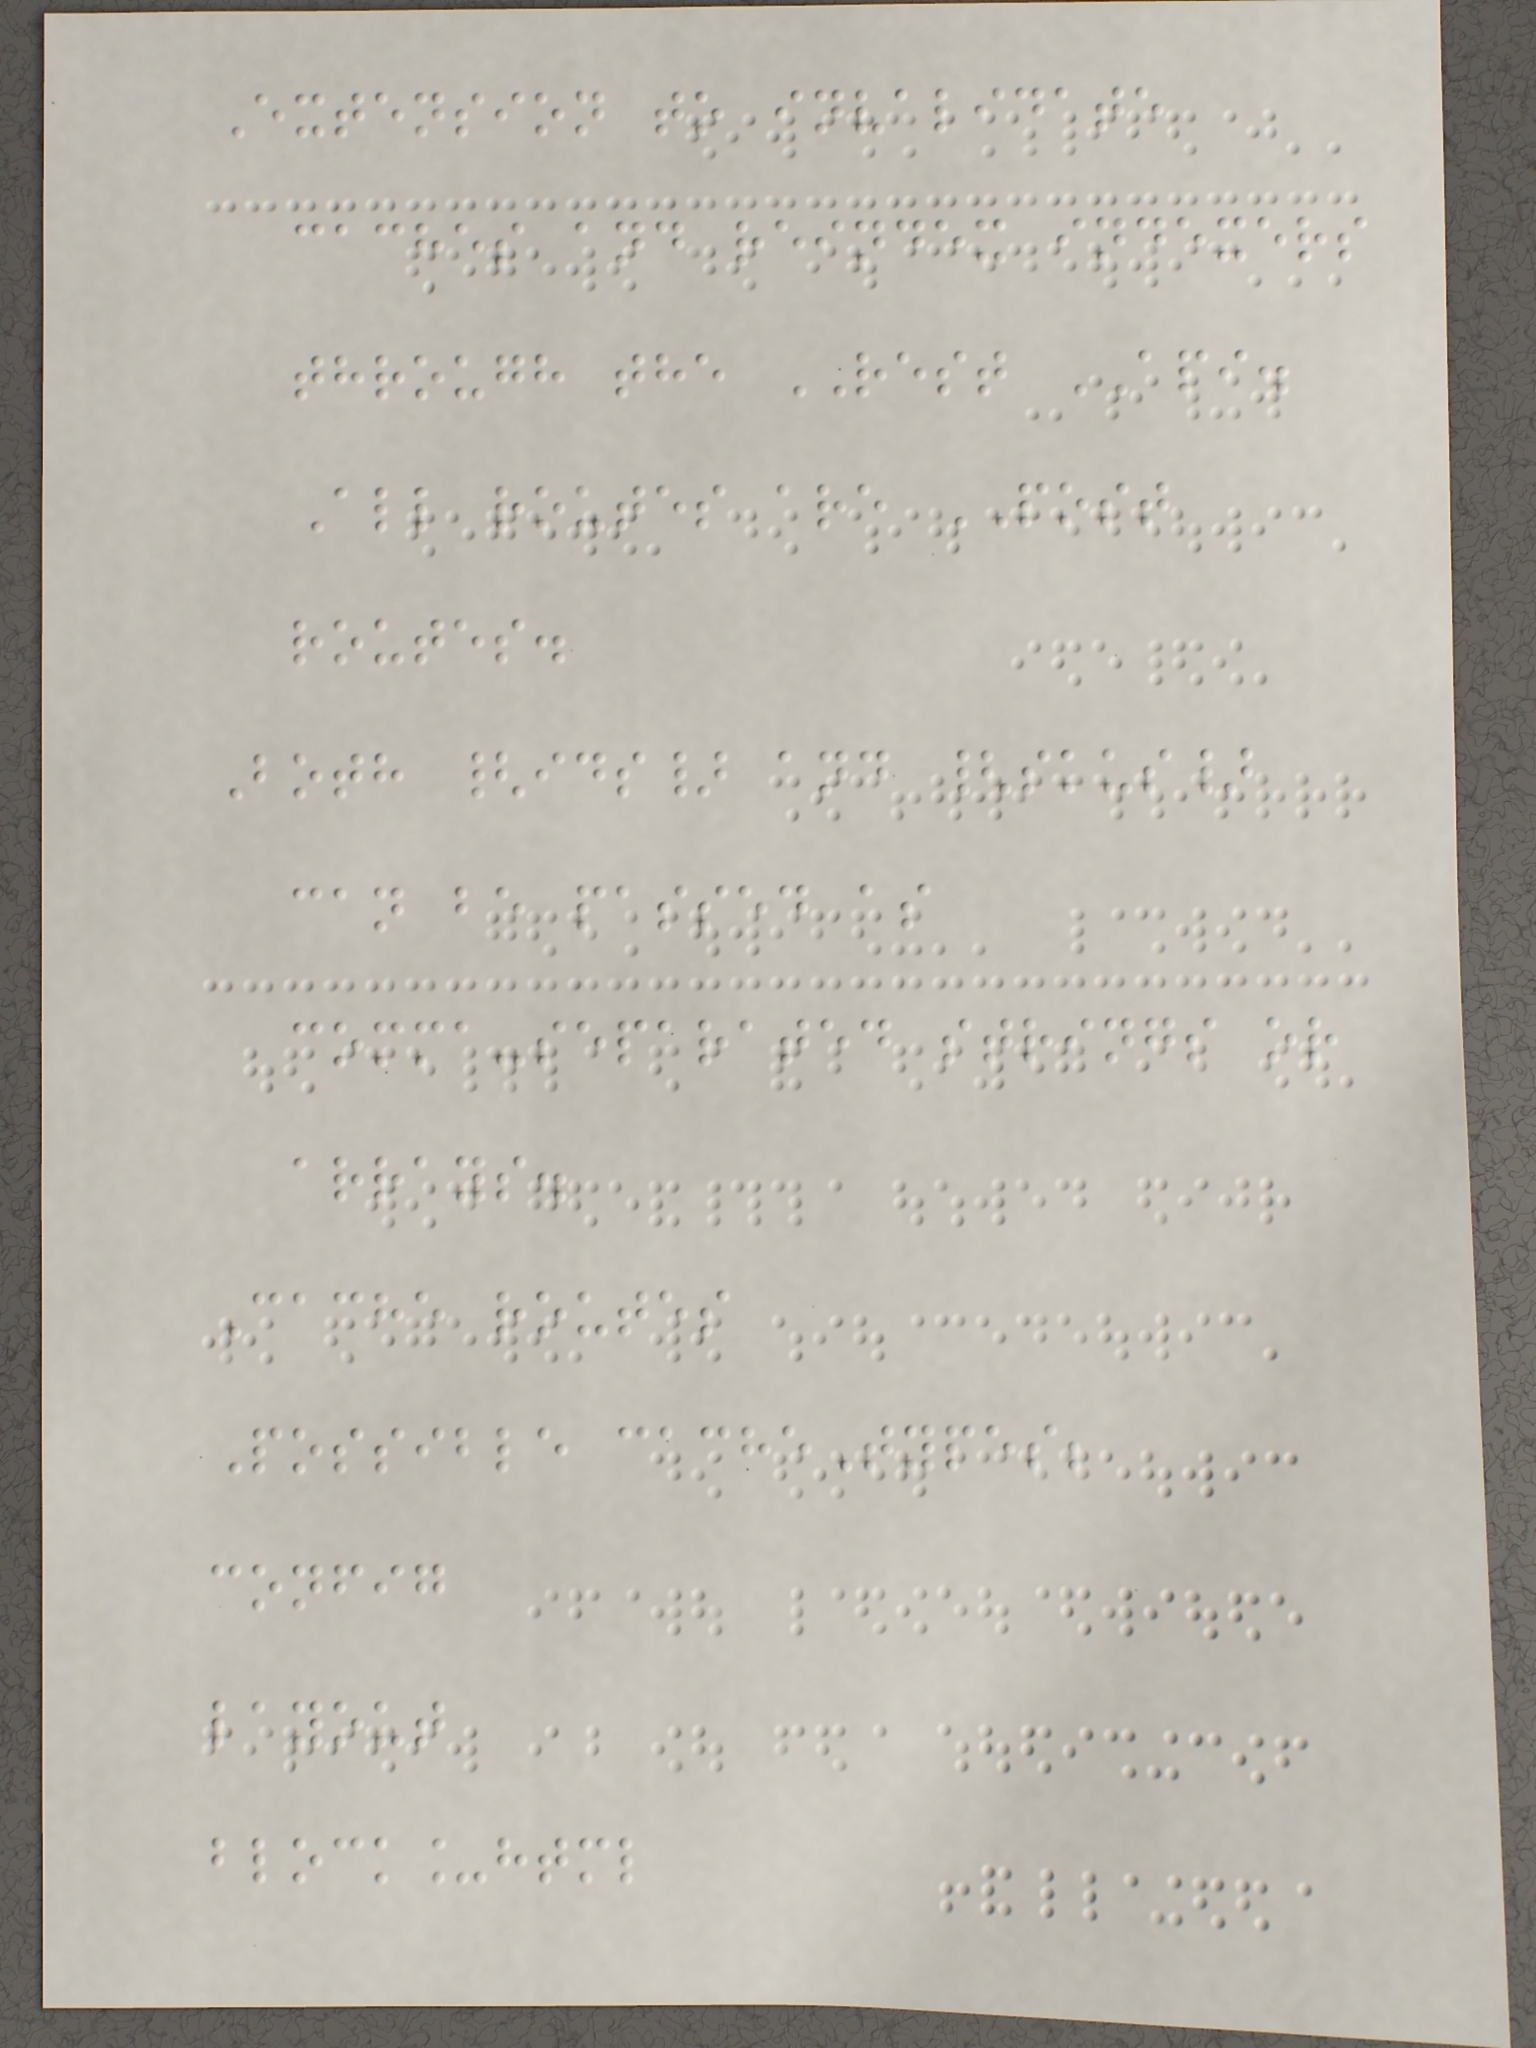Extension to invalidate
caches and reindex indexers
through the REST API.
All routes are POST
routes.
Both {ids} and {skus}
can be passed as
comma-separated strings or
arrays.
Cache routes
Possible cacheTypes;
config
layout
block_html
